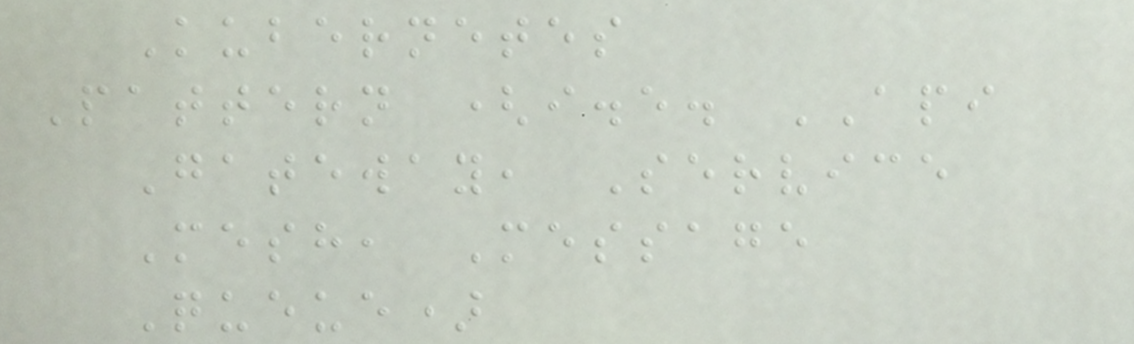Kubernetes
Pattern (i.e. API
Gateway, Service
Mesh, Message
Queue)
